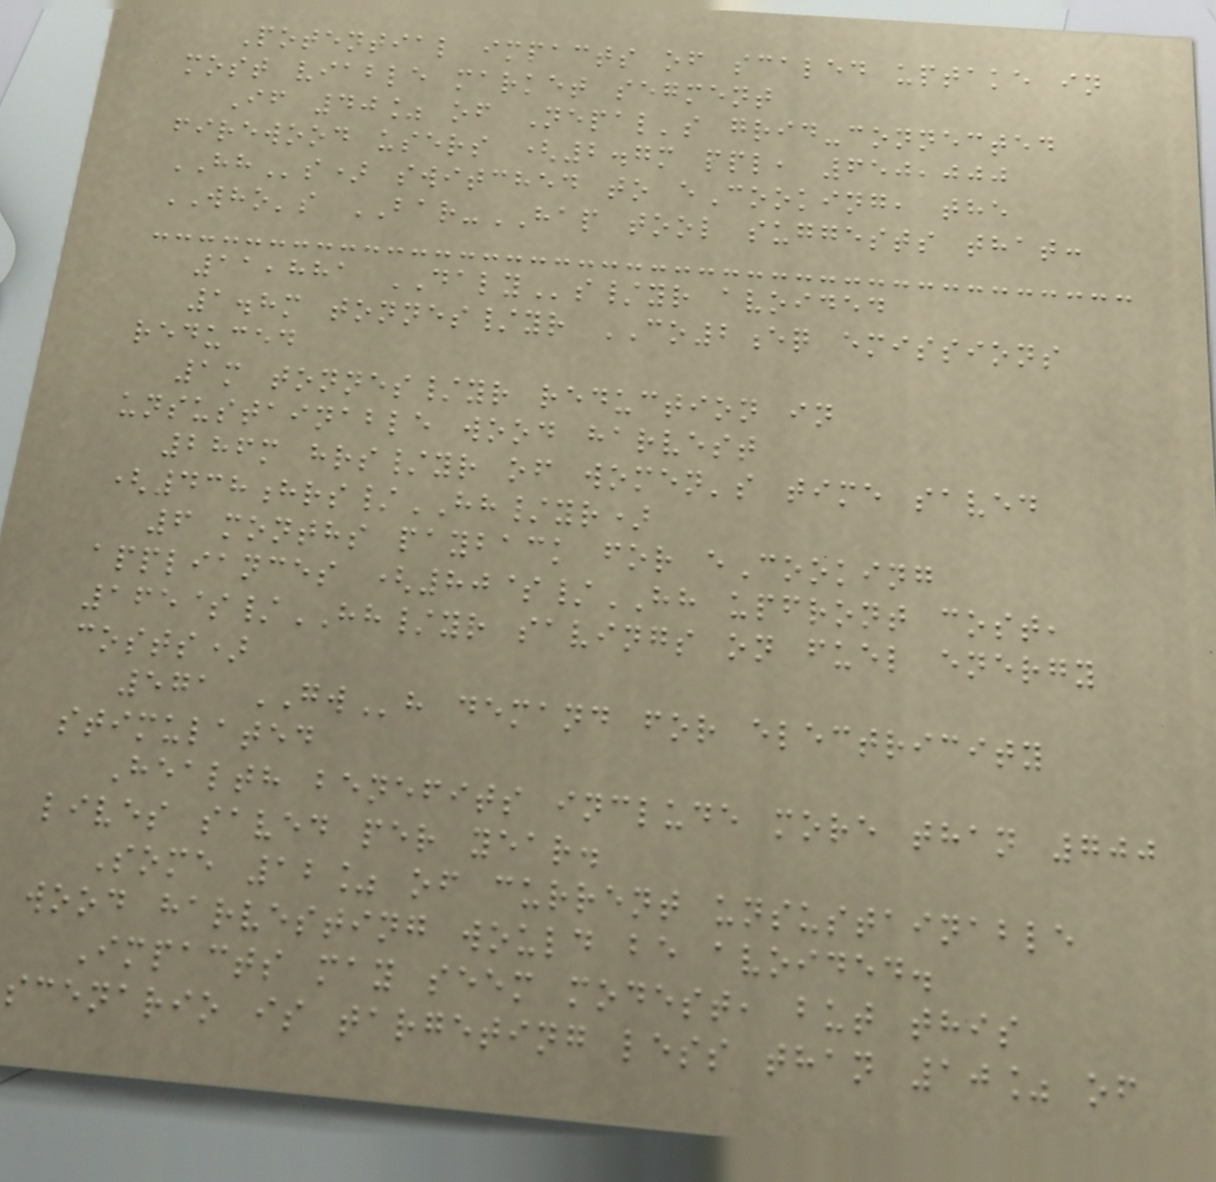Potential impacts of scaled uptake in
most viable market segment
If 40% of Nepal's grid-connected
firewood users (2.7m ppl, 650,000
HHs) switched to eCooking, the
WHO's BAR-HAP tool suggests that:
11,881 DALYs/yr avoided
1.8m tonnes/yr CO2eq emissions
reduced
1m tonnes/yr reduction in
unsustainable wood harvest
286m hrs/yr of women's time saved
(438hrs/HH/yr)
6 months payback for eCooking
appliances (80$/HH upfront cost,
165$/HH/yr savings on fuel energy
costs)
571 GWh demand for electricity
stimulated
Health benefits include more than 700
lives saved per year.
Some 12% of current unsustainable
wood harvesting would be avoided.
Impacts may seem modest, but this
scenario is targeting less than 10% of
